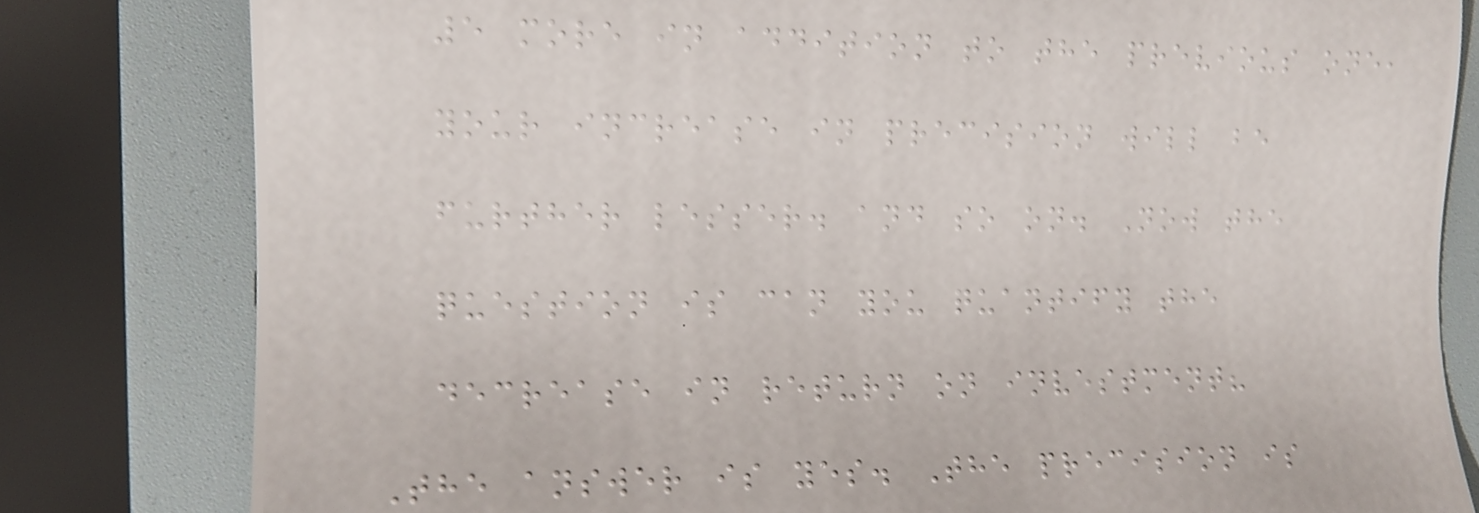5 more in addition to the previous one,
your increase in precision will be
further lesser. and so on. Now the
question is can you quantify the
decrease in return on investment?
The answer is yes. The precision is
